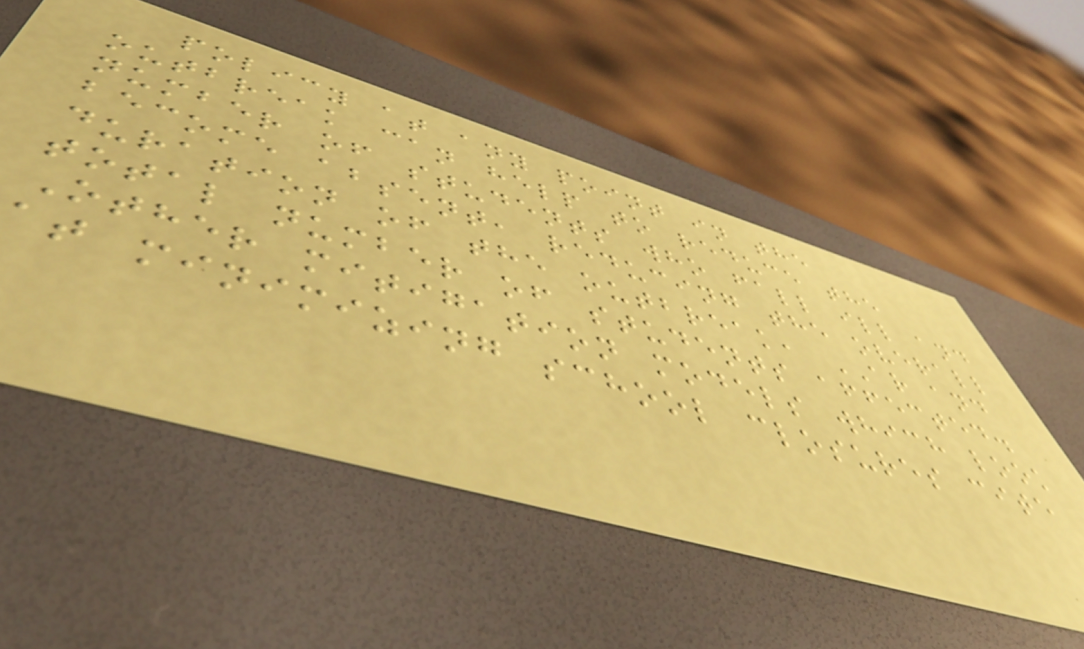policy at any point in the
outbreak can help to reduce the
number of students who fall ill and
become absent, reducing the overall
duration of the outbreak, AR and
total number of students affected.
Other mitigation models which look
at minimizing school closures cite
